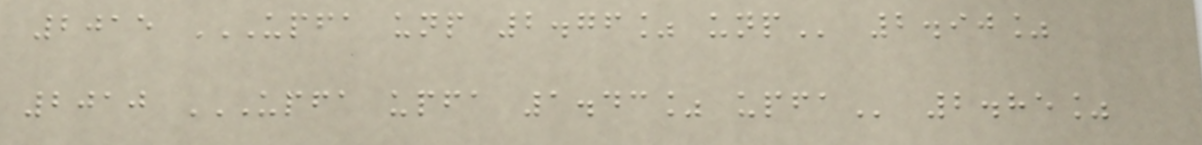2015 UPFA UNP 2.76% UNP 2.90%
2010 UPFA UPFA 1.43% UPFA 2.85%
